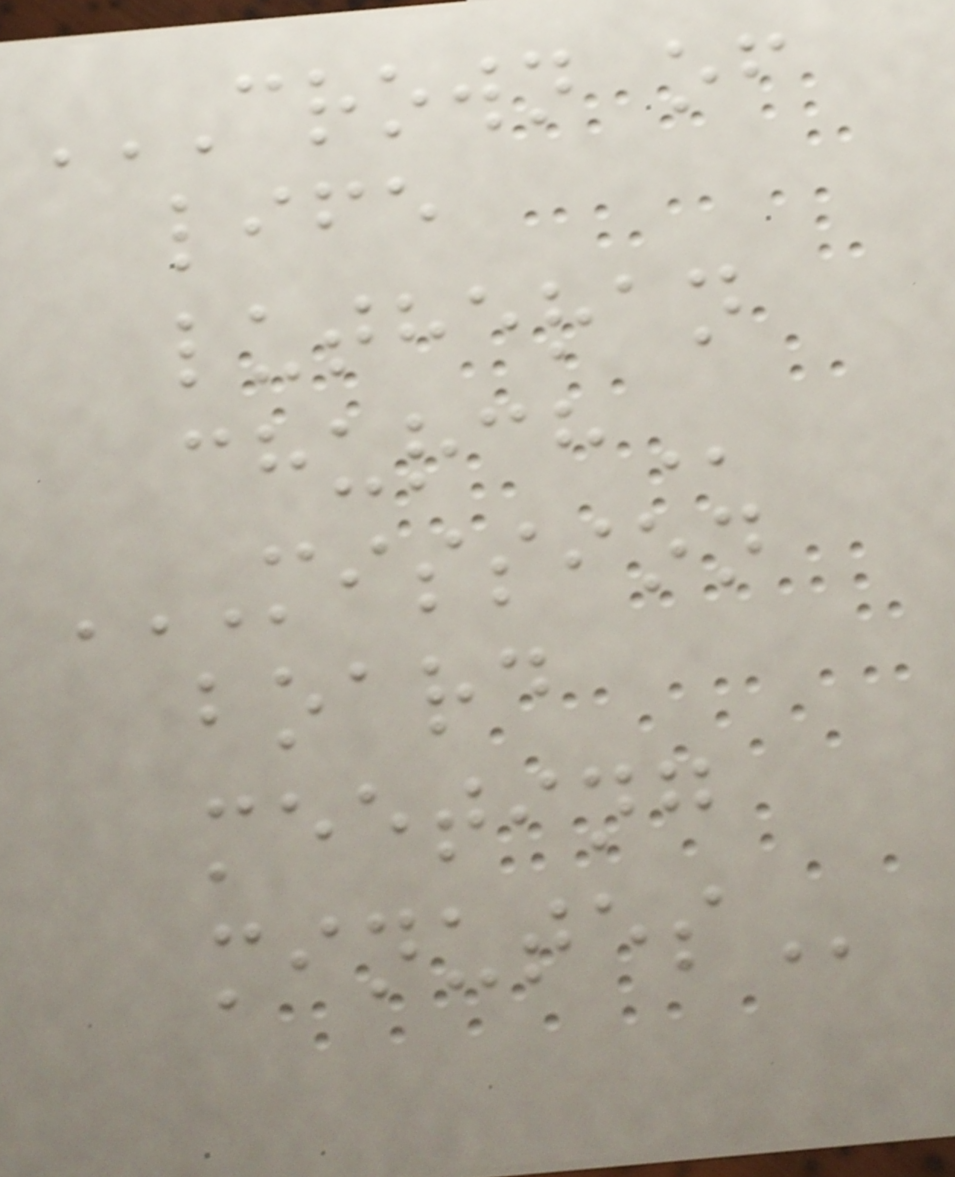CROWN OF
LIFE
LUTHERAN
CHURCH
MISSION
BOARD
MEETING
MINUTES
